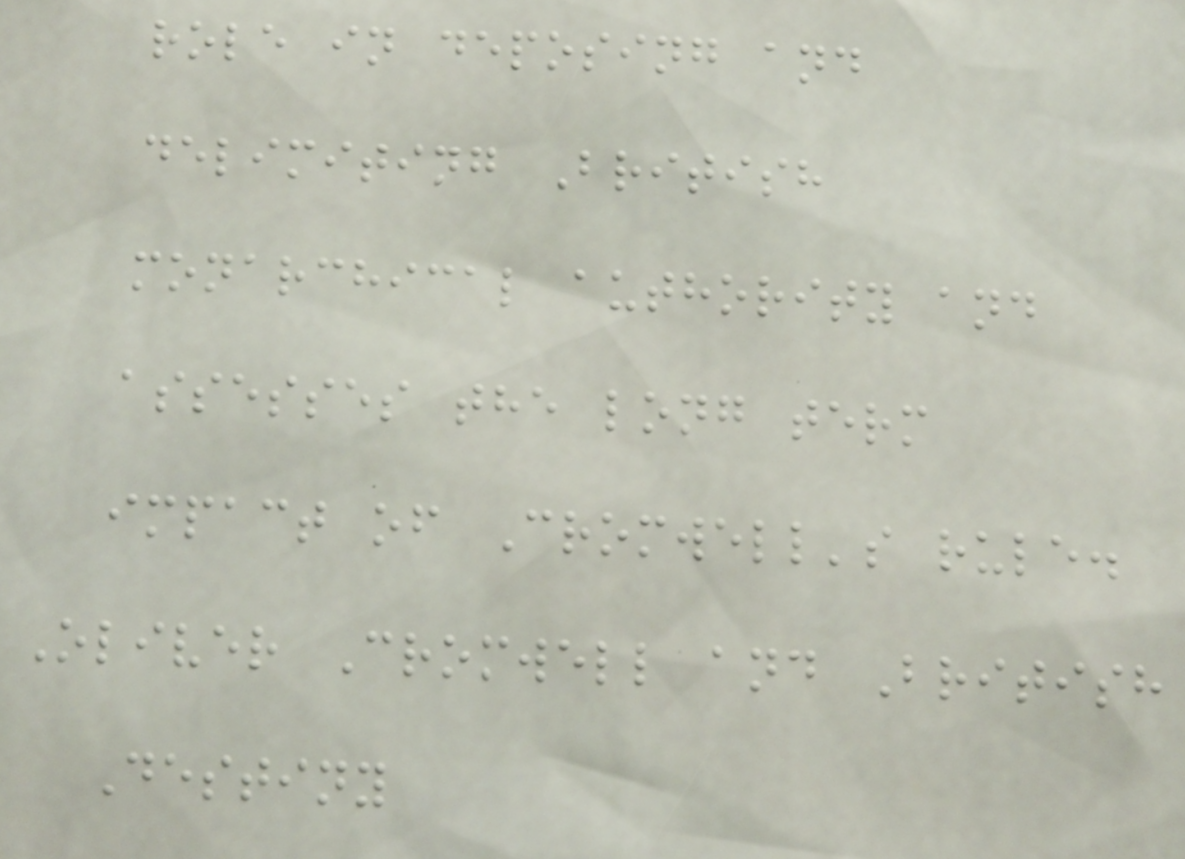role in deposing and
delimiting British
monarchical authority and
assesses the long term
impact of Cromwell's rule.
Oliver Cromwell and British
Destiny
